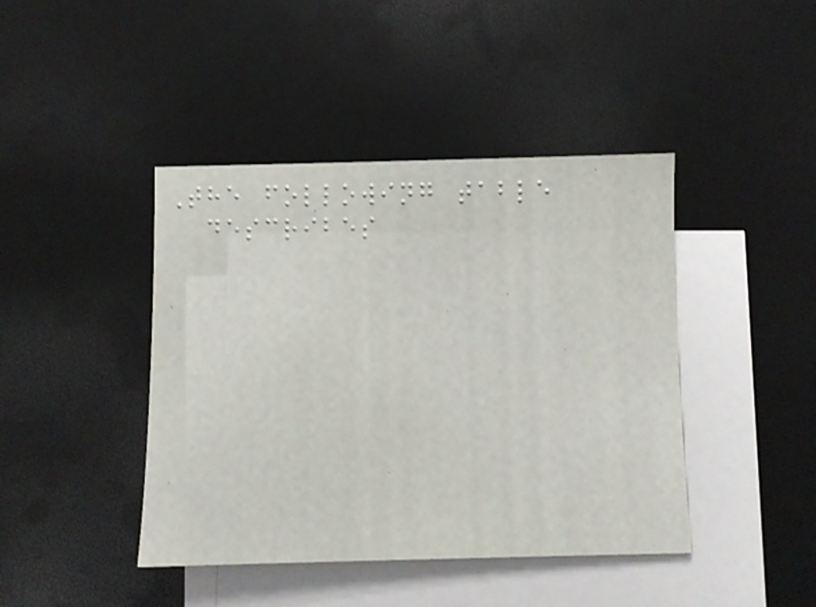The following table
describes
